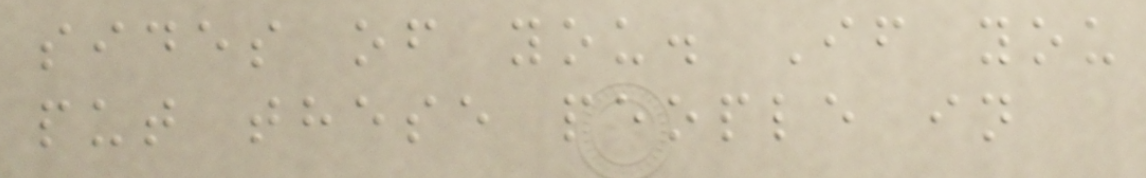sides of you. If you
put these people in
